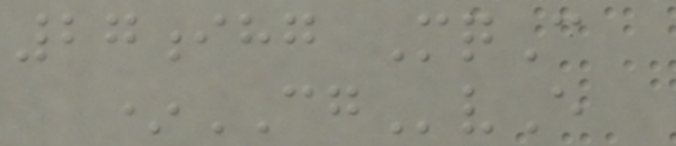27ihg MqC
*CGvE
